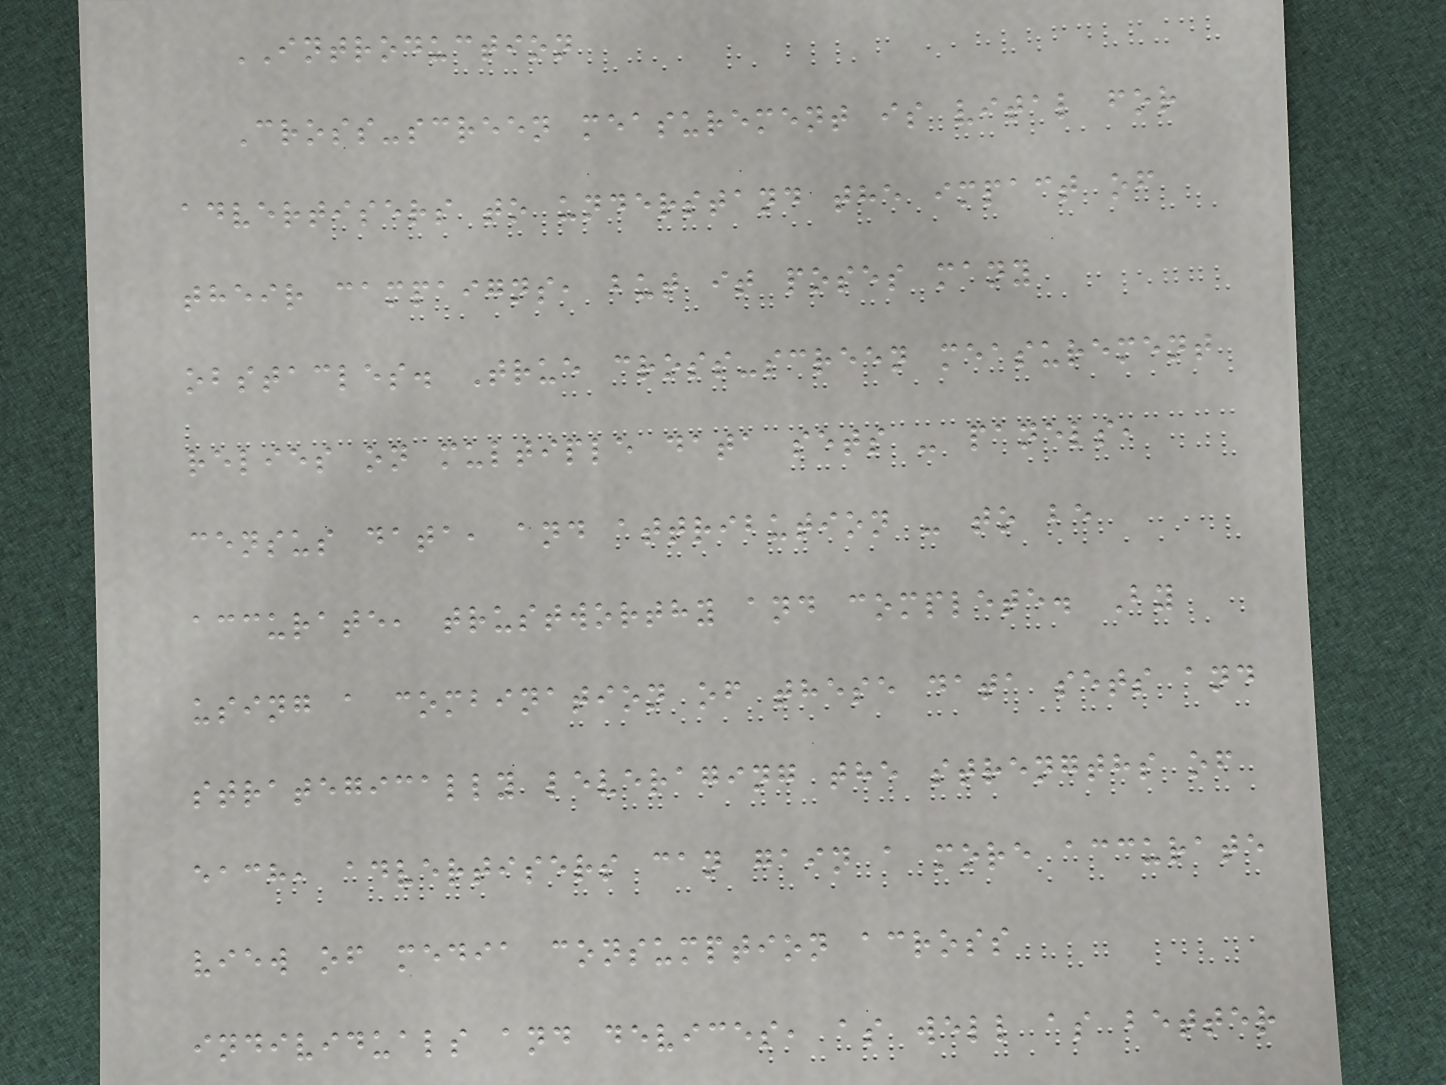INTRODUCTION
Cross-screen measurement is vital for
advertisers to understand the impact of
their campaigns, but it poses many
obstacles. True cross-screen measurement
relies on multiple data sets - panels,
census data, and attribution - to be
accurate, trustworthy and complete. By
using a combination of these data sets and
strategically leveraging the strengths of
each, advertisers can gain a more accurate
view of media consumption across
individuals and devices, as well as better
